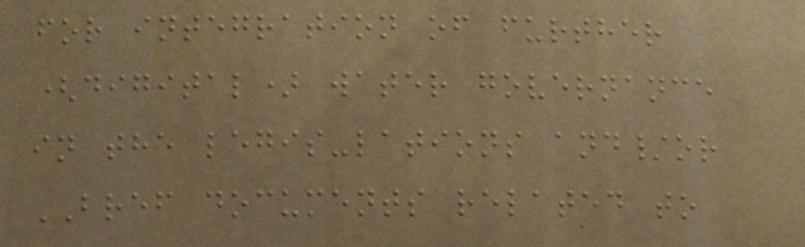for integration of further
(digital) water governance
in the legis-lations and/or
BREF documents related to
